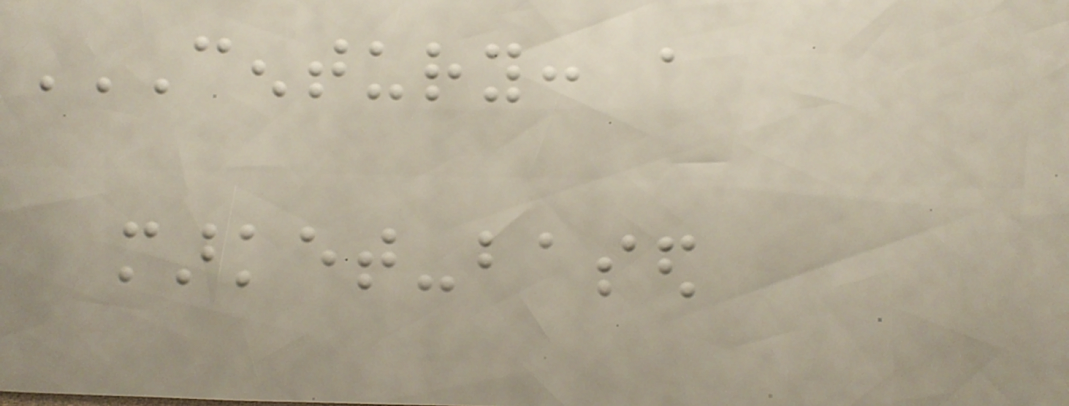CENTURY: A
MARKET-BASED
